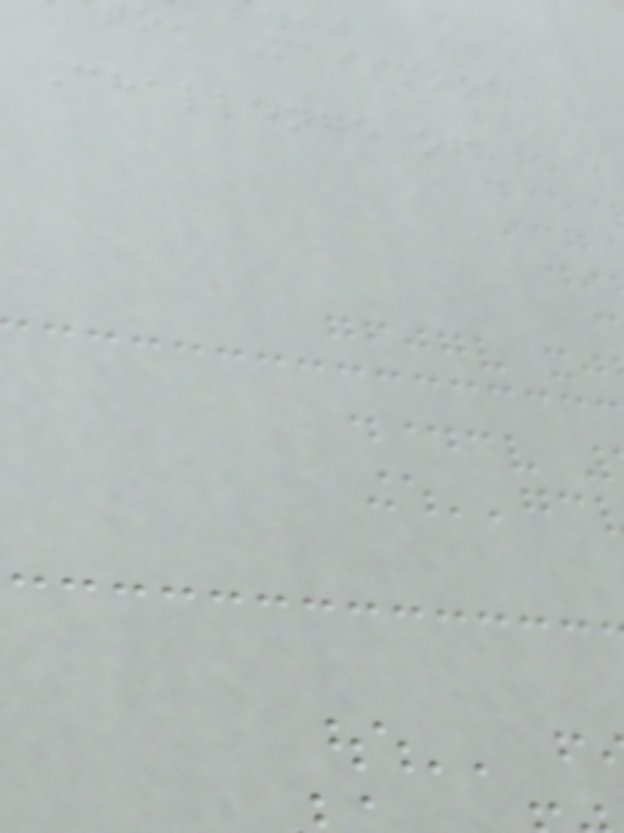o, Maismore
Challenge of
